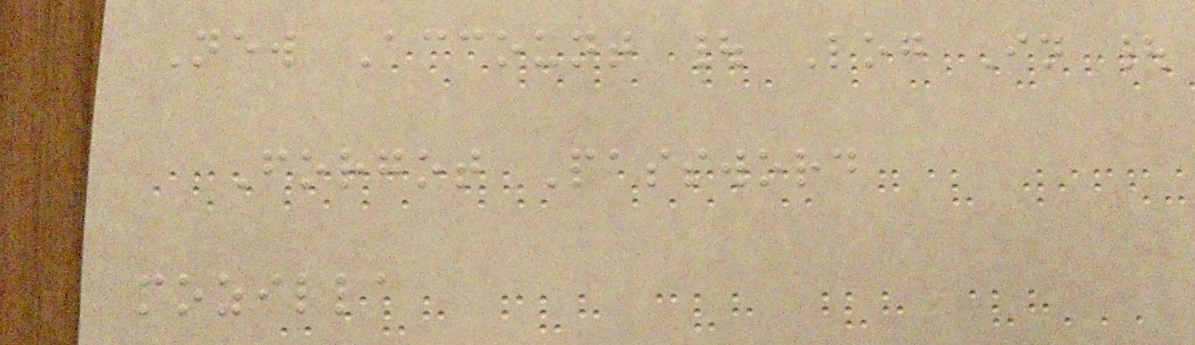New Account | Log In |
Forgot Password
mozilla
